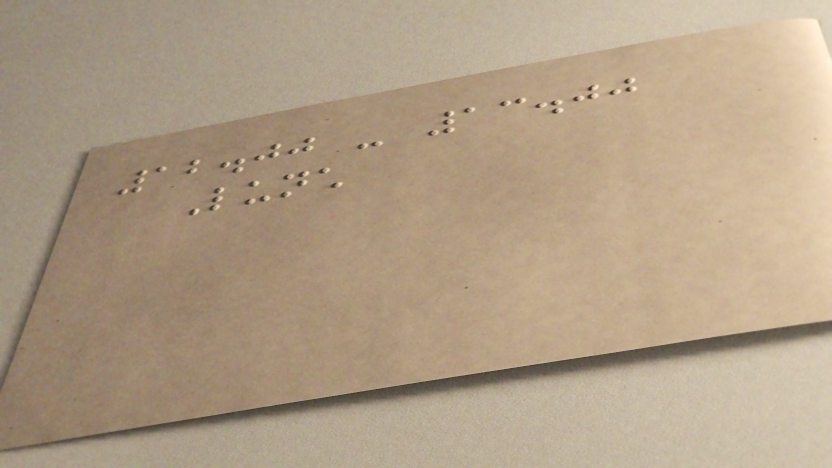12.00 - 13.00
Lunch
